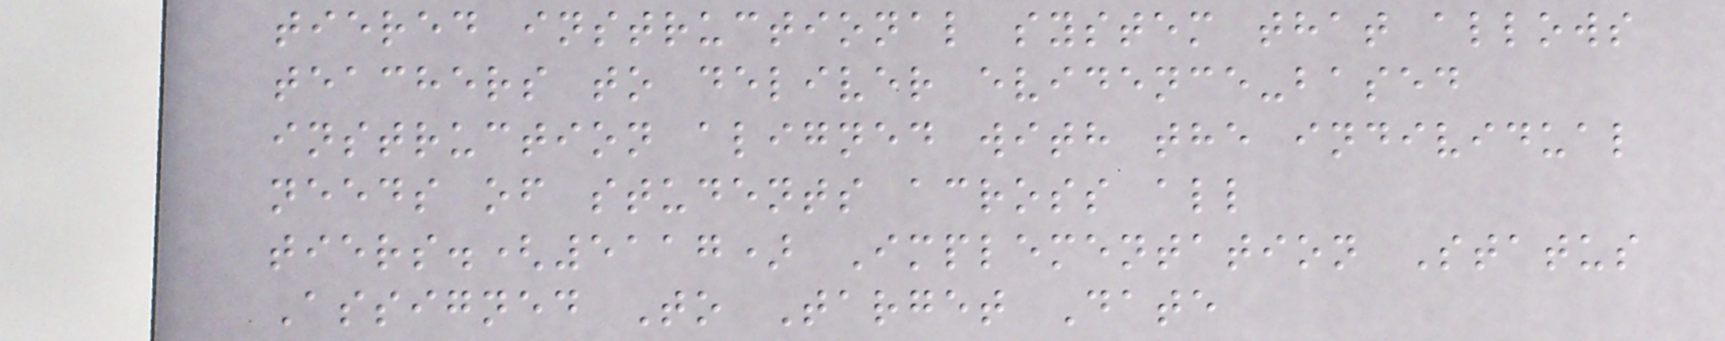tiered instructional system that allows
teachers to deliver evidence-based
instruction aligned with the individual
needs of students across all
tiers.(5117) Implementation Status
Assigned To Target Date
